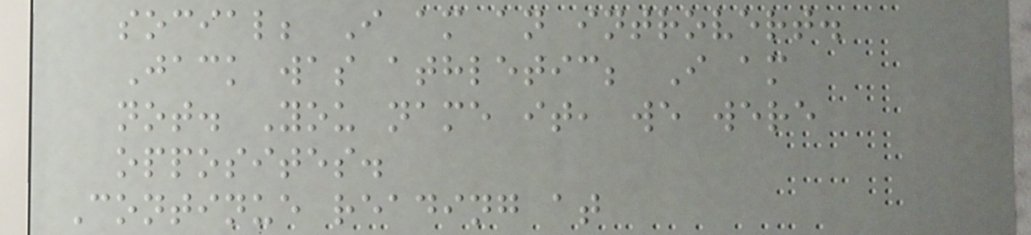social; I am an introvert.
Jack was athletic; I am
not. You name it, we were
opposites.
Continue reading at
